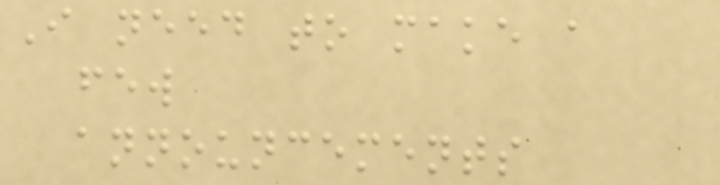I need to make a
few
announcements
